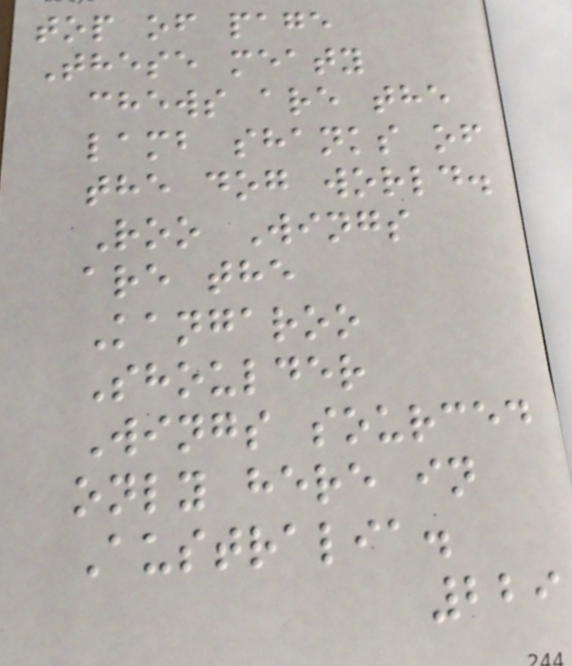top of page
These meaty
chews are the
lamb shanks of
the dog world.
Roo Wings
are the
Kangaroo
Shoulder
Wings sourced
only here in
Australia.
229
